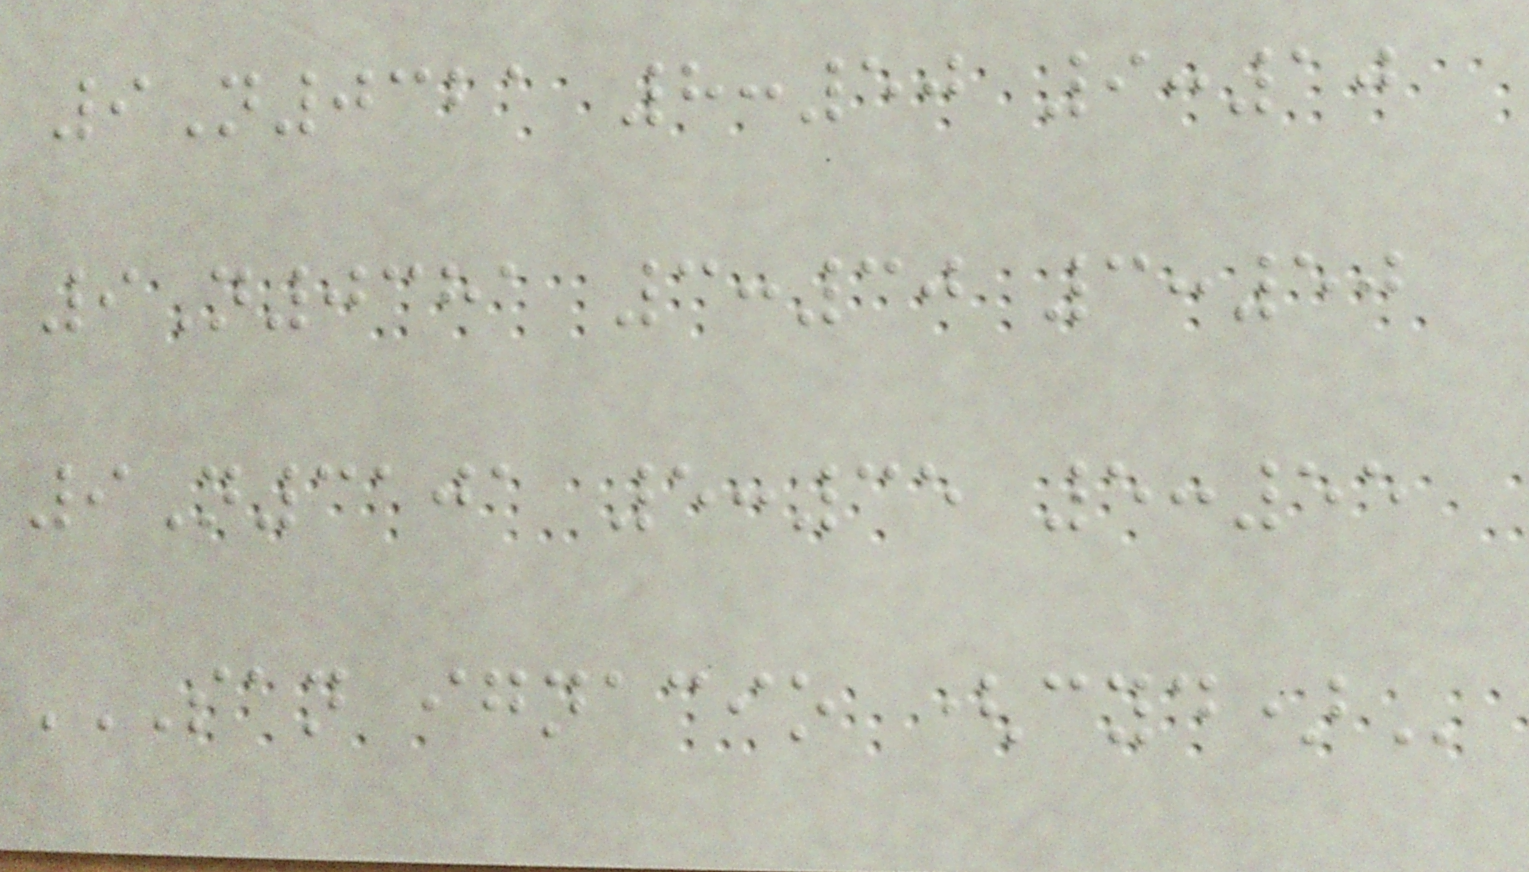9N0321 8:50 9:10
9N0381 3:30 3:50
9N3101 5:35 5:55
SAN IGNACIO (CYD)
